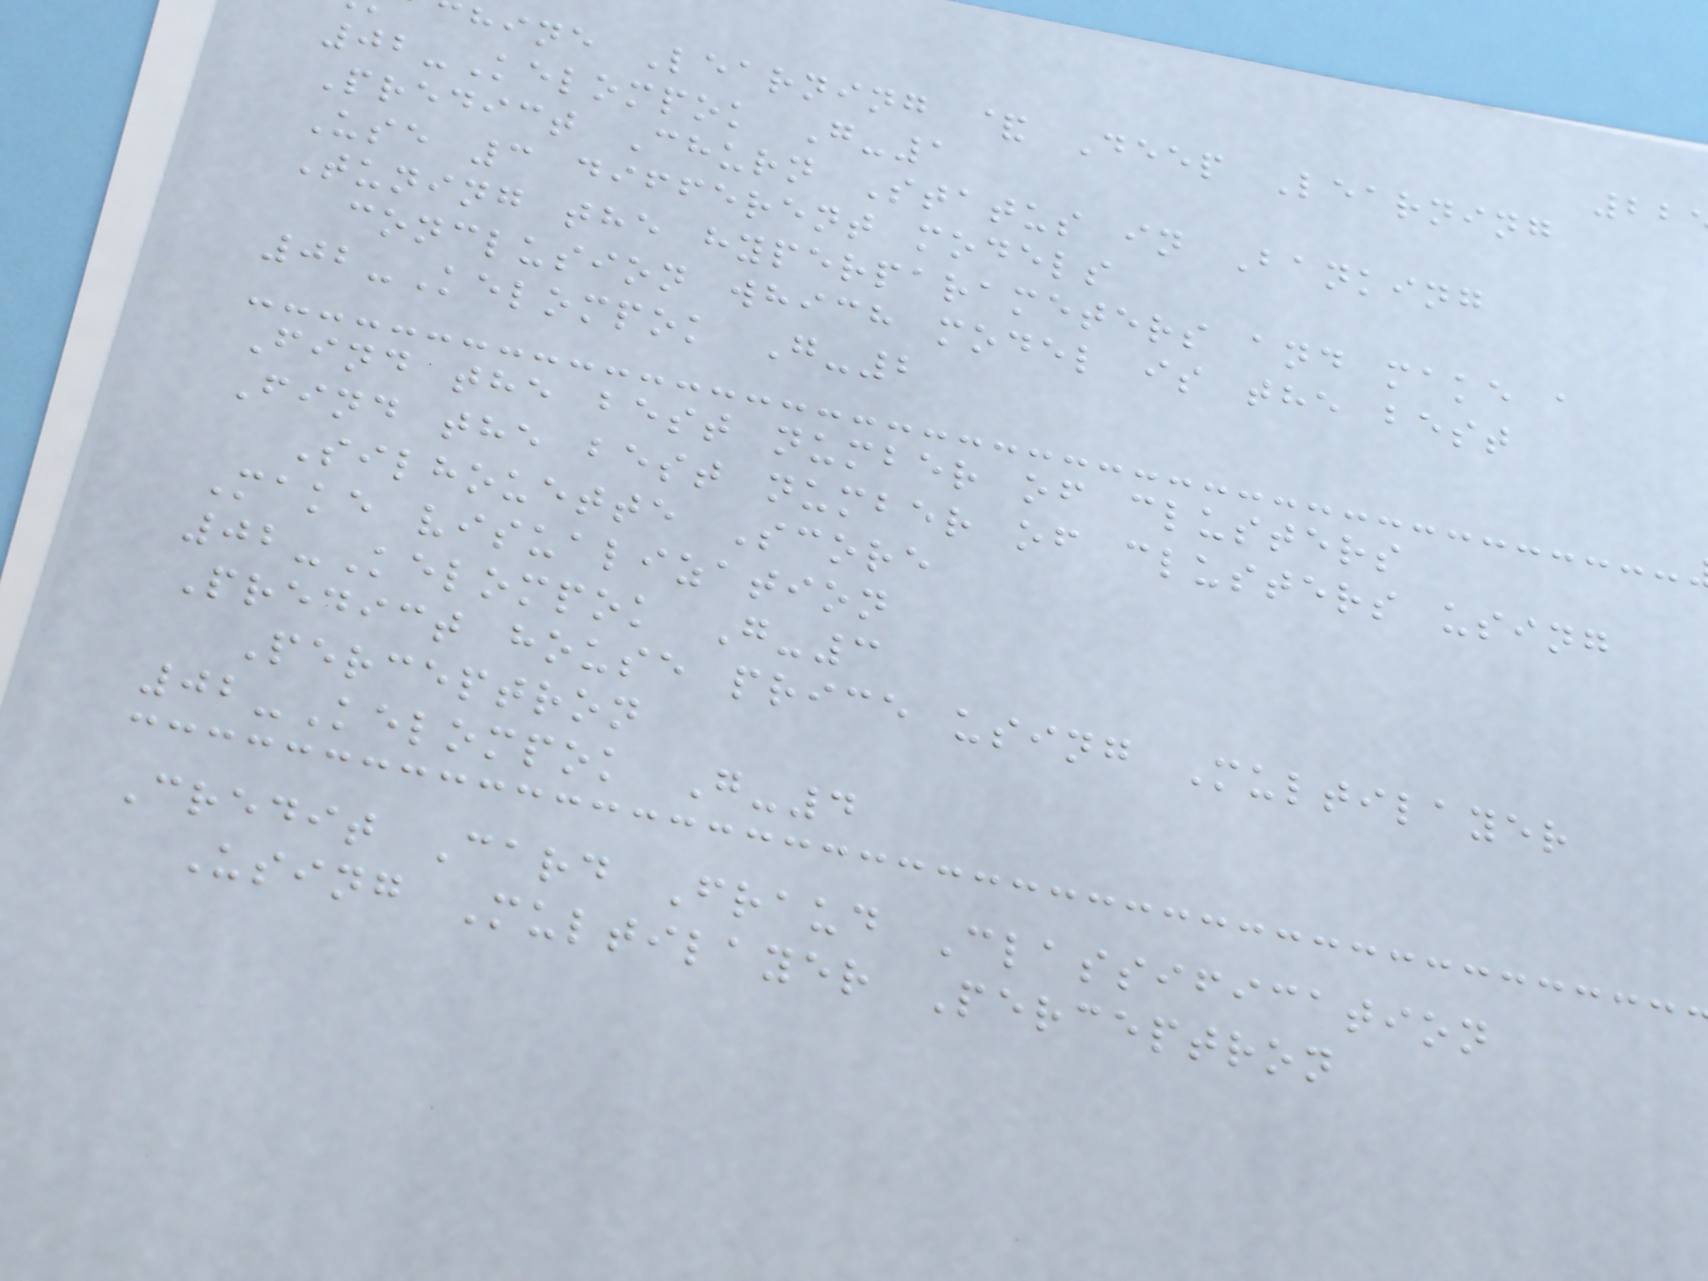hine Learning & Deep Learning
02-Kelompok G-1
Predict Churn Status in Banking
Use 3 different models
Tuning the hyperparameters and make a
conclusion which model is the best
02-Kelompok G-2
Find the best number of clusters
Find the best number of clusters using
Silhouette Score
Make visualization
02-Kelompok G-3
Predict house price using Multilayer
Perceptron
02-Kelompok G-4
Credit Card Fraud Classification
Using Multilayer Perceptron
